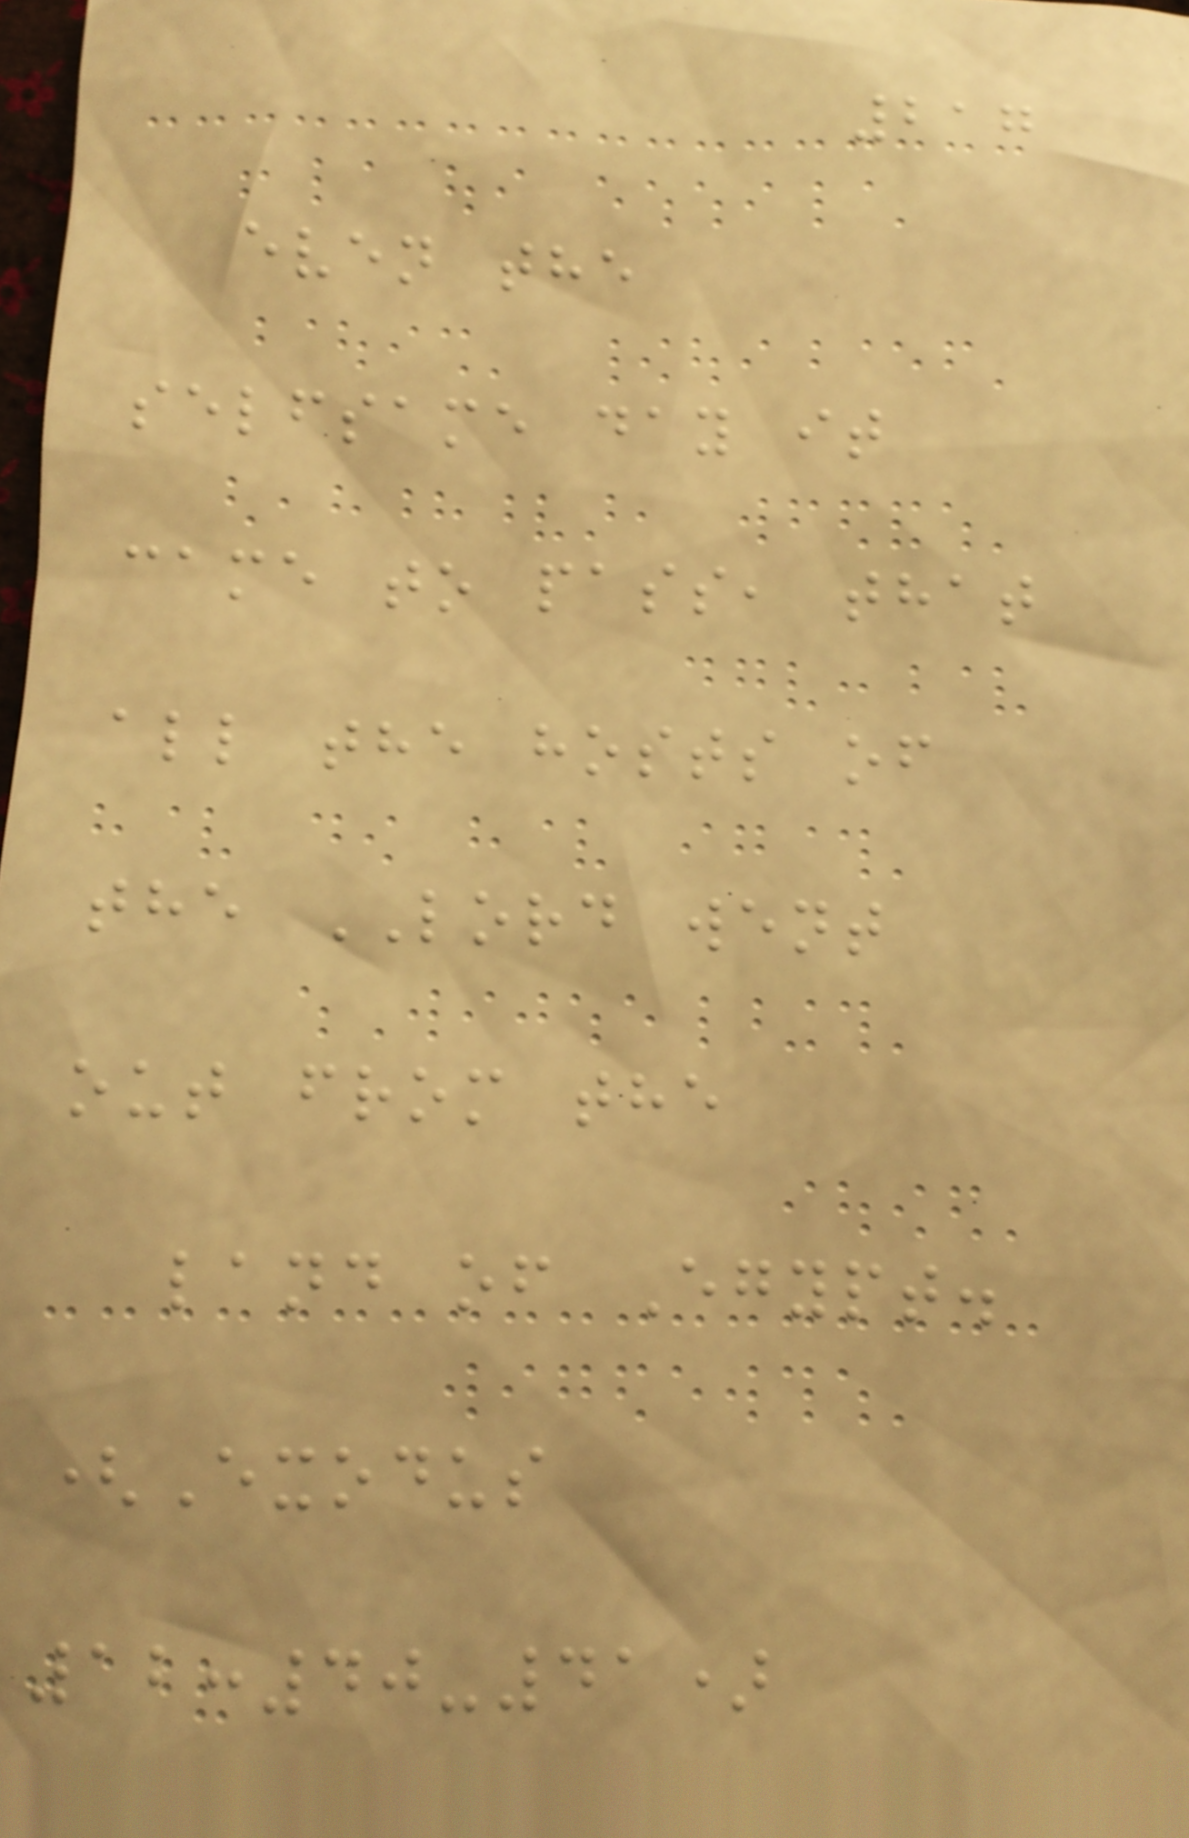217
even the
selfsame day it
came to pass, that
all the hosts of
the LORD went
out from the
land of Egypt.
(Exodus
12:40-41)
